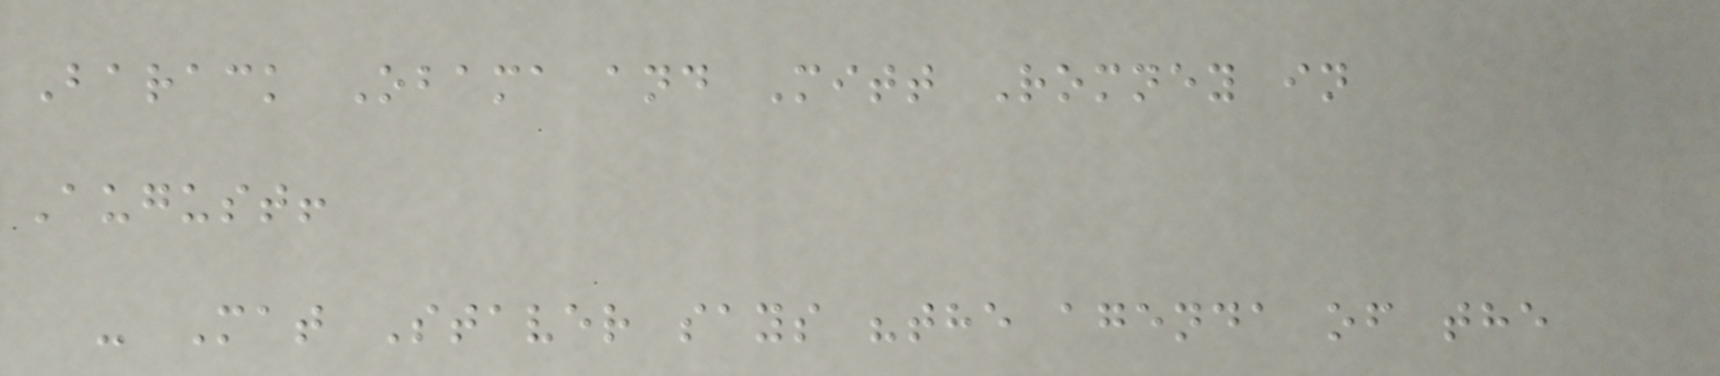Barack Obama and Mitt Romney in
August!
- Mat Staver says "the agenda of the
